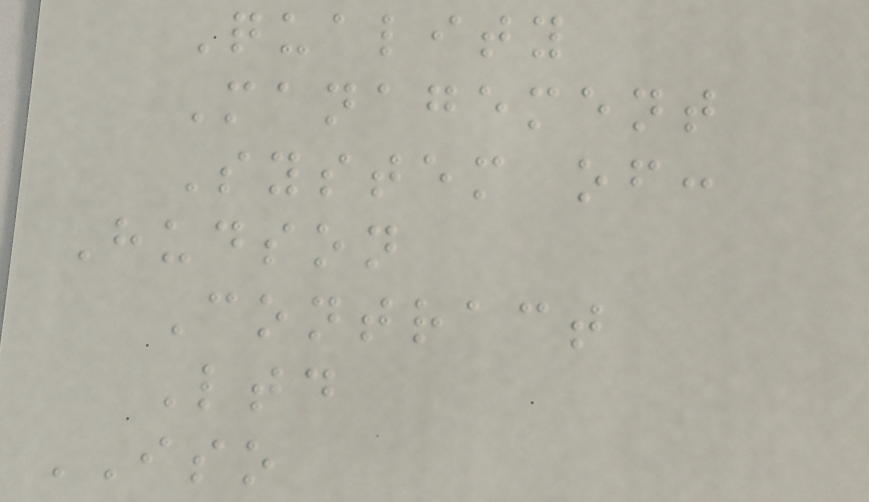Quality
Management
System of:
Hudson
Contract
Ltd
ISO
